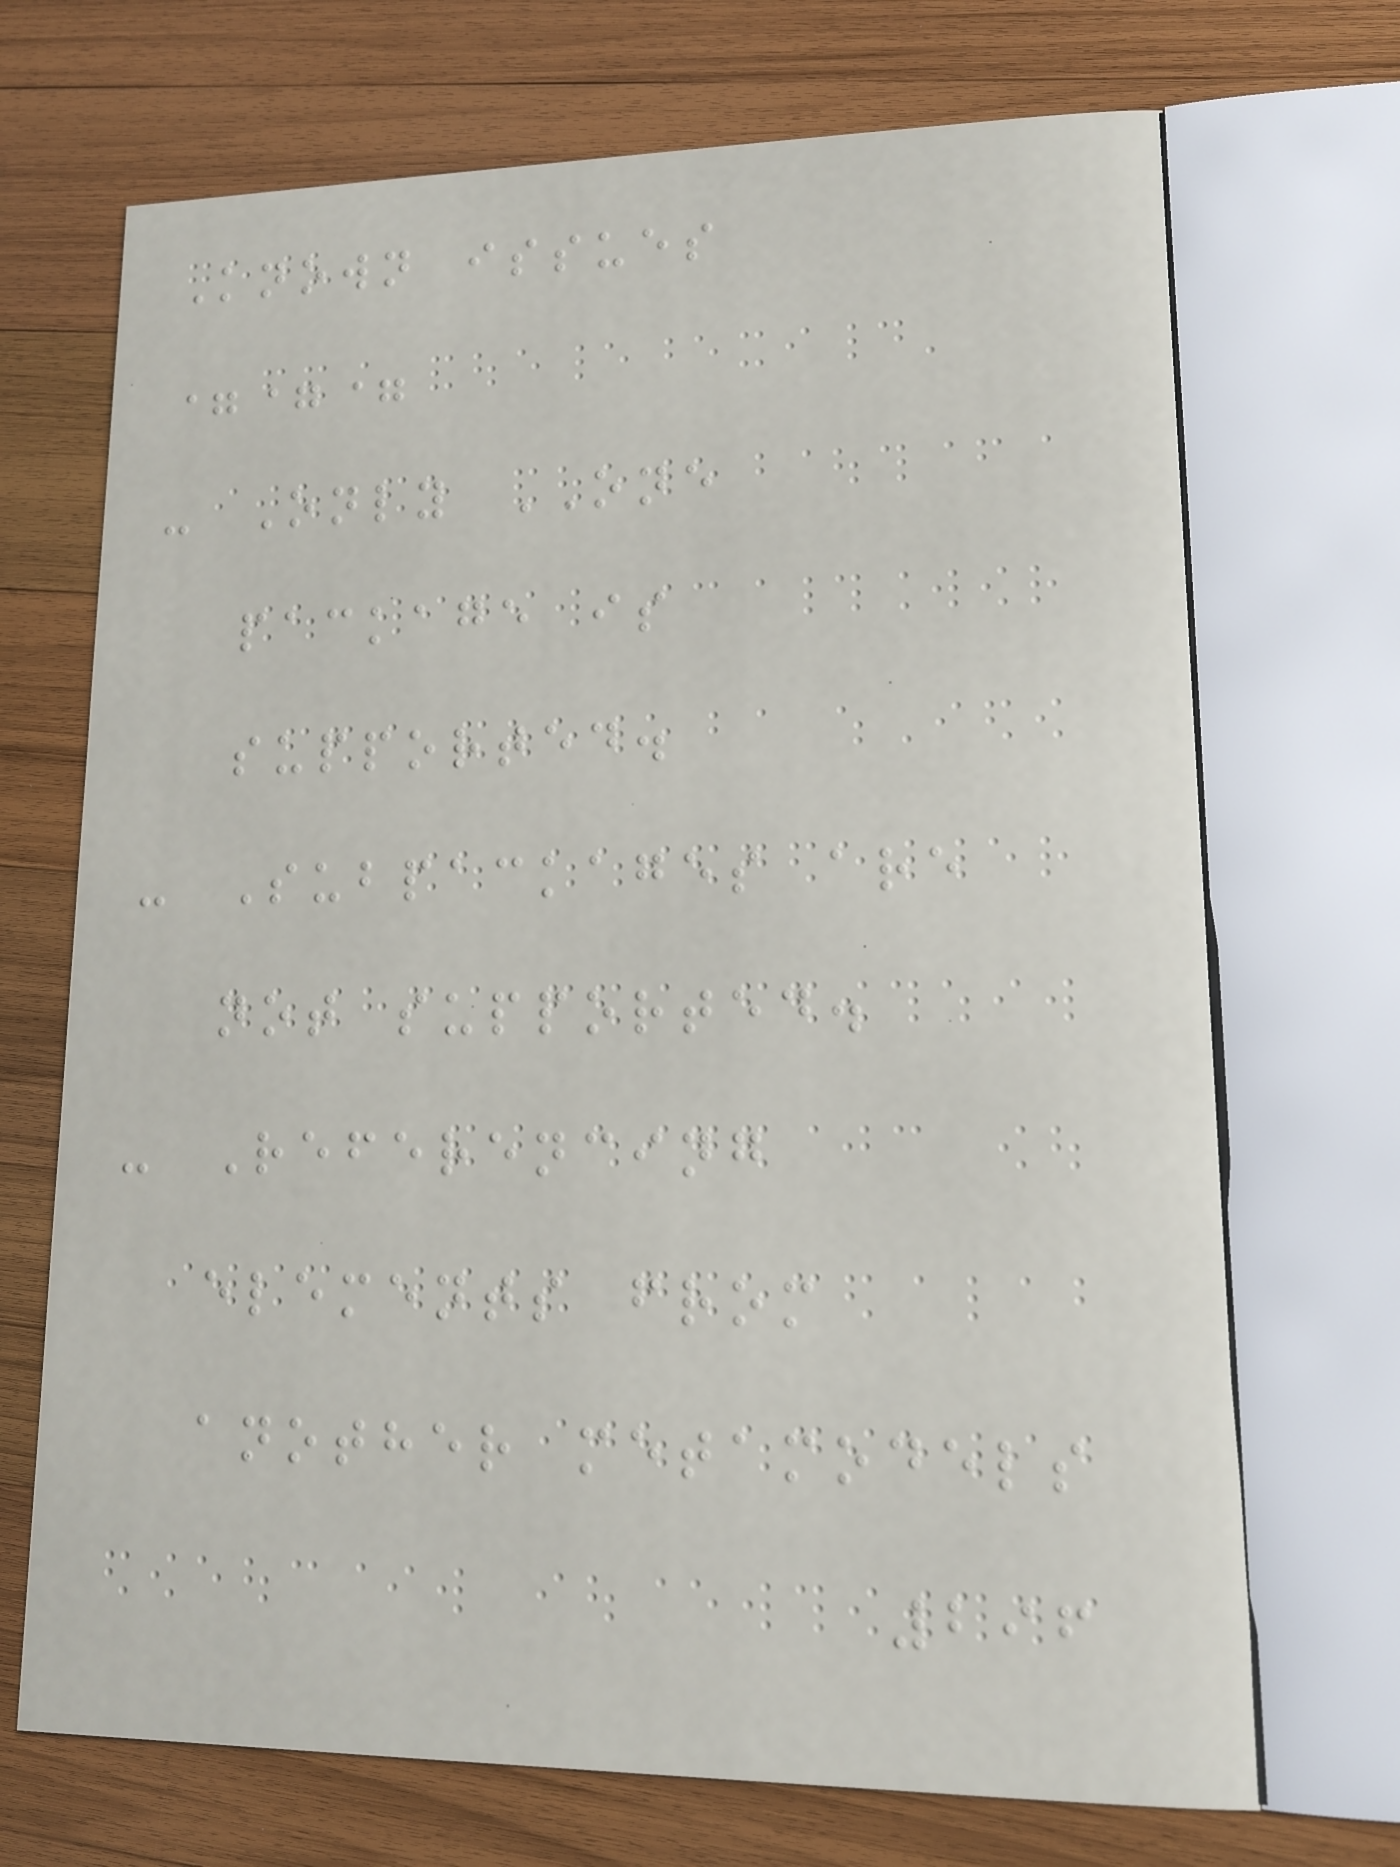Known issues
===
- Only ONE
package is
supported.
- Subpackages are
not supported.
- Referencing
elements from
another metamodels
296
